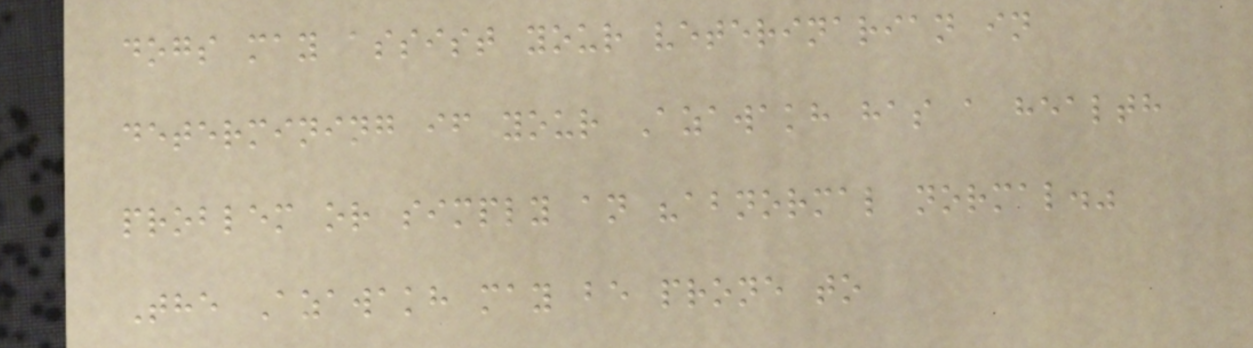dogs may assist your veterinarian in
determining if your Azawakh has a health
problem or simply an "abnormal normal."
The Azawakh may be prone to
